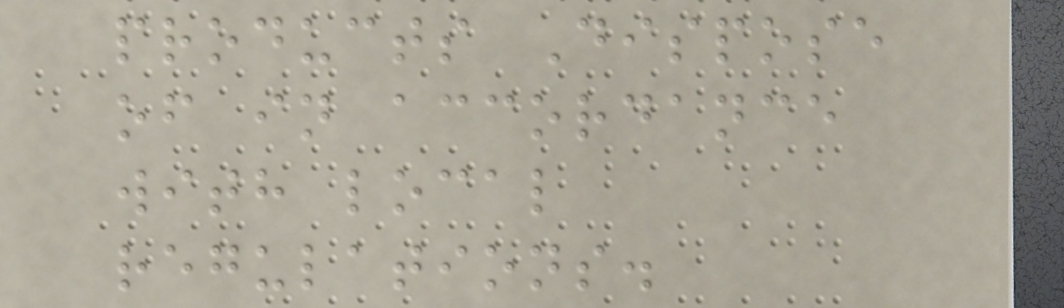products Dispose
of in accordance
with local
regulations.
